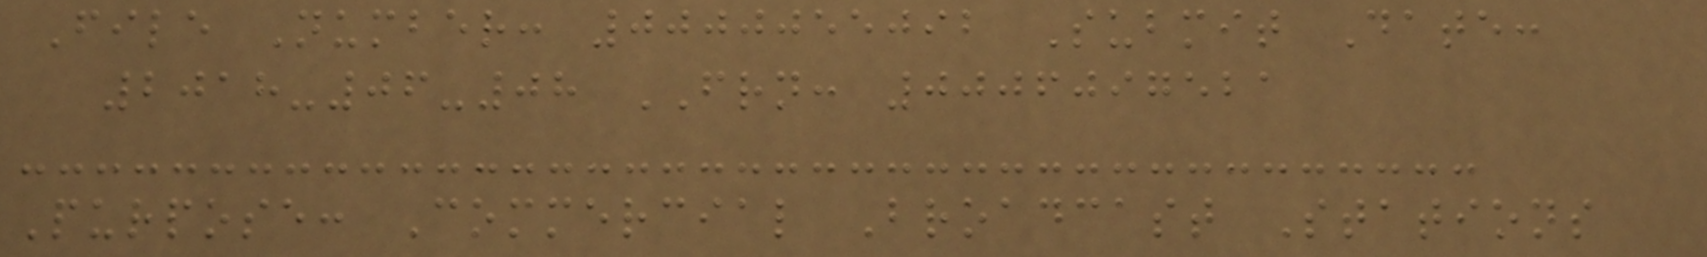File Number: 0000055092 Submit Date:
2018-06-08 FRN: 0006097521
Purpose: Commercial Broadcast Stations
